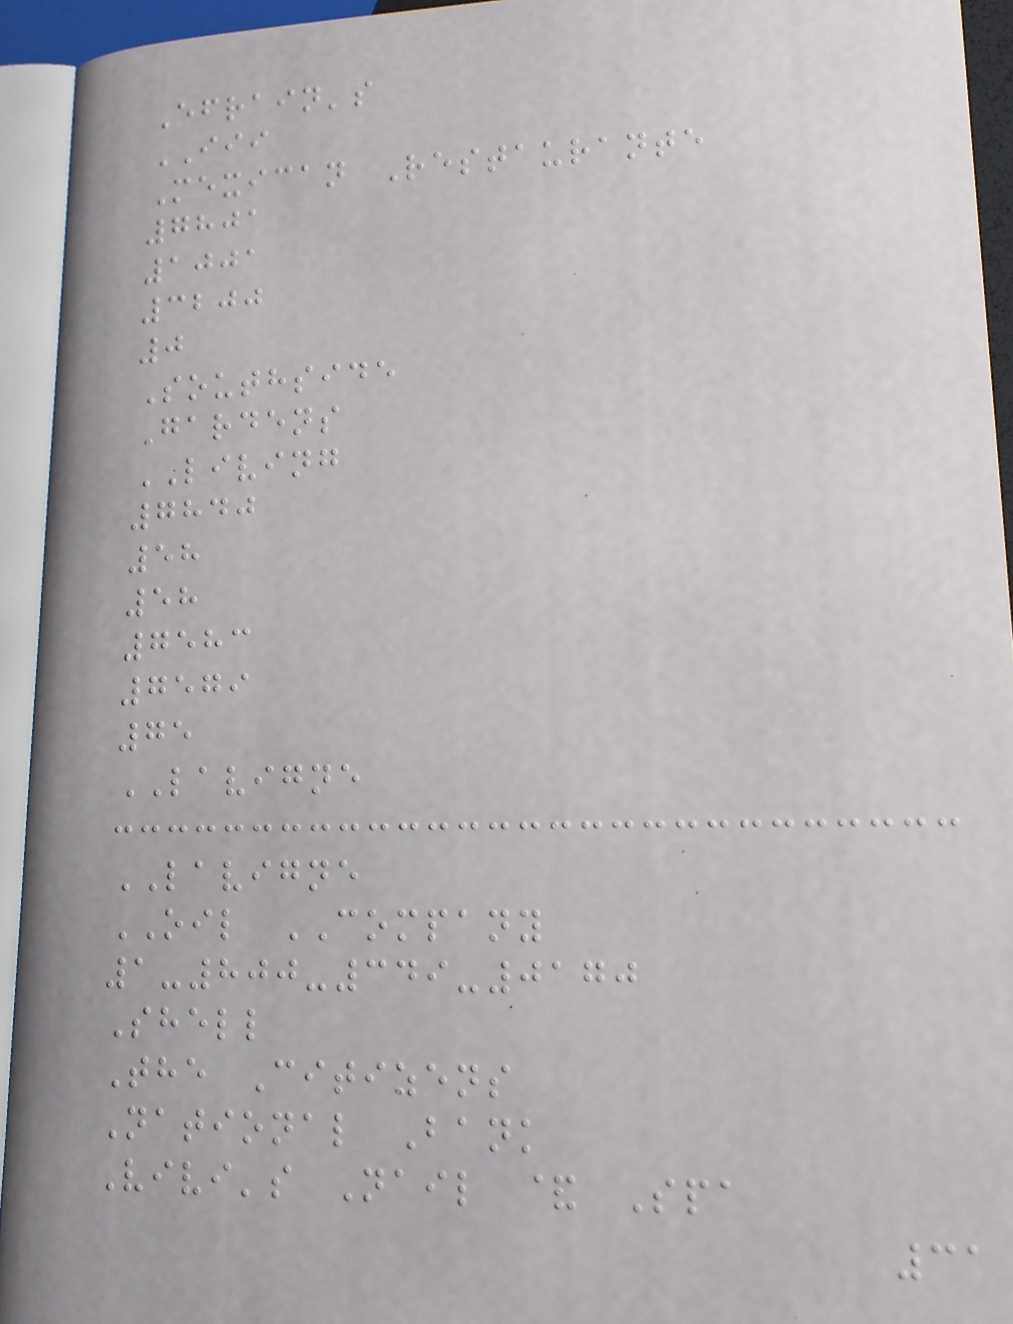Efrain's
III
Mexican Restaurante
7801
1001
3200
0
Southside
Gardens
LIVING
7840
58
58
7583
7579
75
LAVIGNE
LAVIGNE
OIL COMPANY
1-800-349-0170
Shell
The Citizens
National Bank
Vivi's Nail & Spa
31
